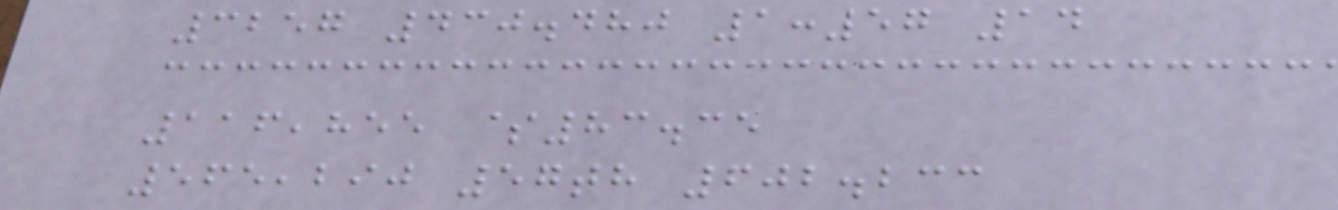3257 430.480 1:57 14
116,855 $83.35
565,290 57th 602.233
